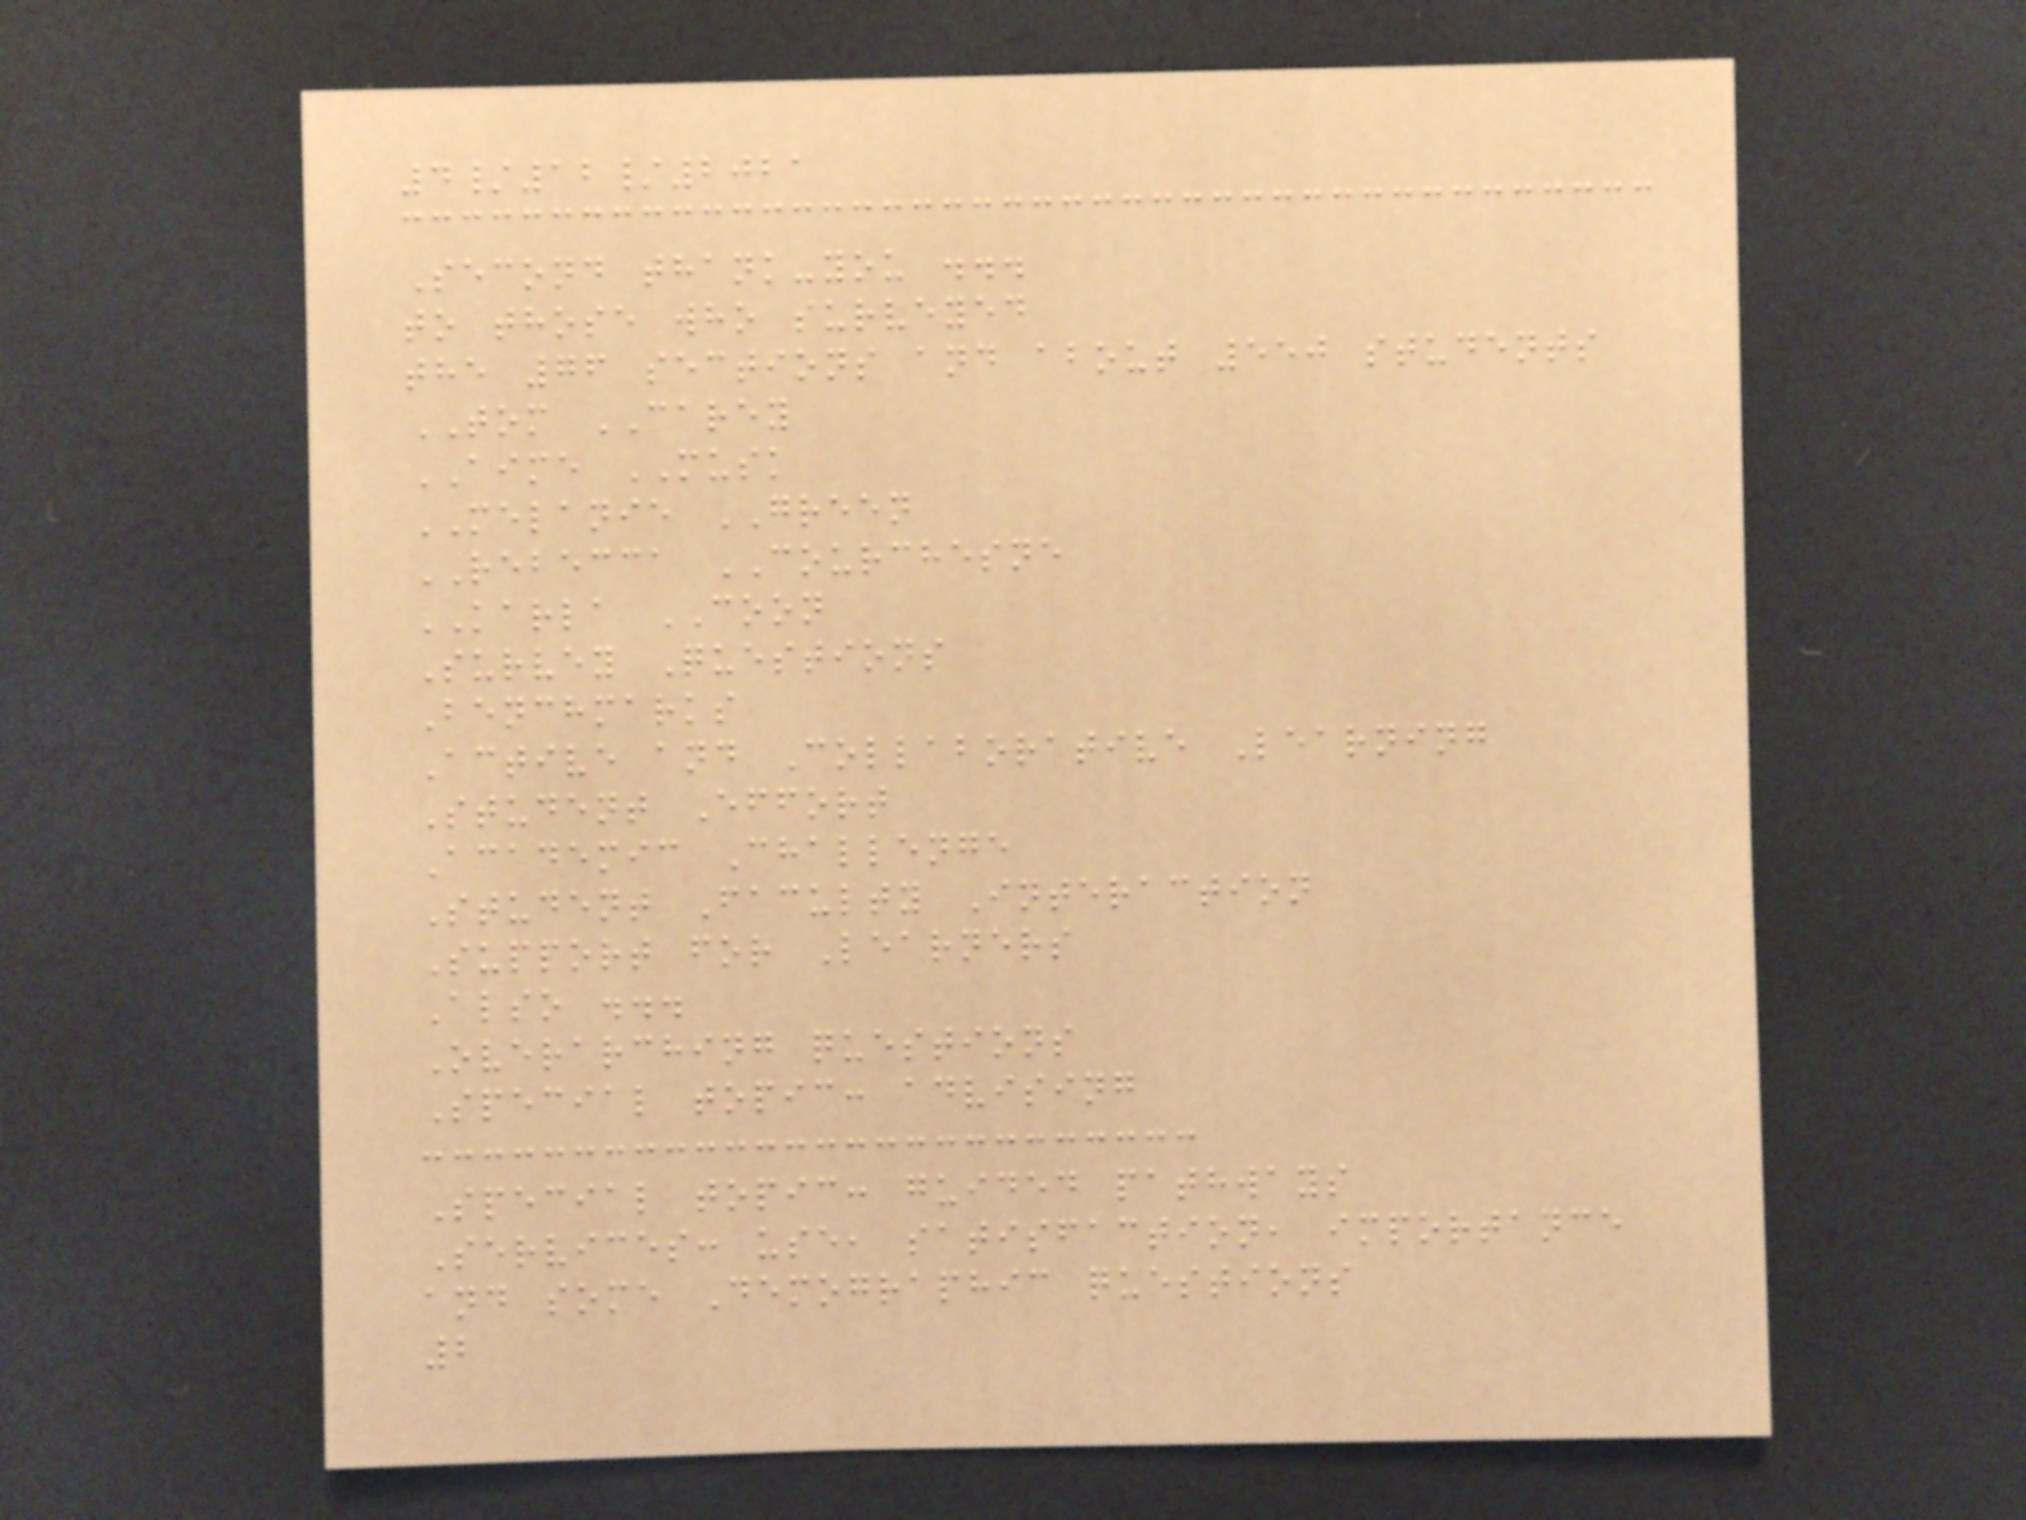4/12/2021
Second thank-you ...
to those who surveyed
the 76 sections and about 550 students
TOM CAREY
AIME MUSK
MELANIE GREEN
REBECCA COURCHESNE
KARLA COON
Survey Questions
Benchmarks
Active and Collaborative Learning
Student Effort
Academic Challenge
Student Faculty Interaction
Support for Learners
Also ...
Overarching questions
Special topic: advising
Special topic: guided pathways
Services: use, satisfaction, importance
and some Demographic questions
2
